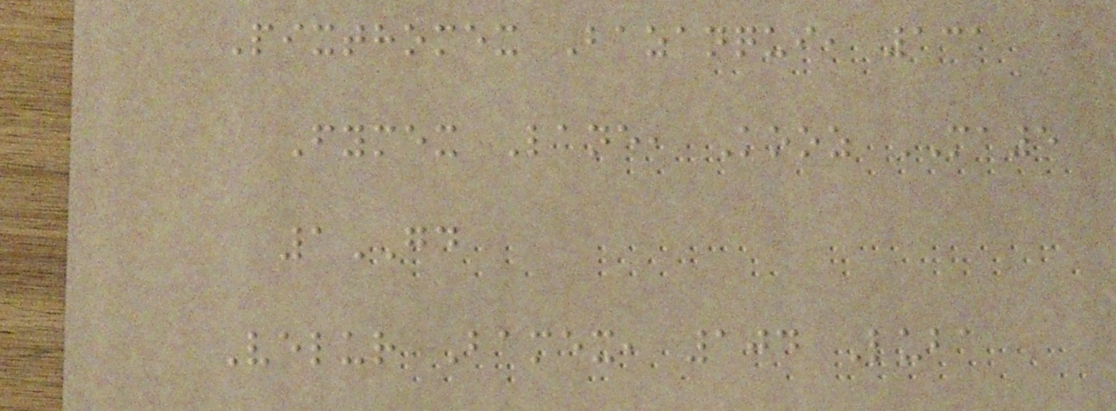Pixthomex Bazanqui, 131
Fymex Lane, Kooz MA5
1GD
Velur Bamex, 104 Luba
